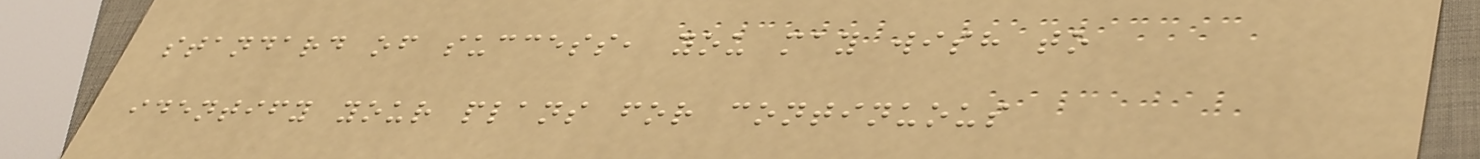standard of success, you may wish to
identify your plans for continuous
